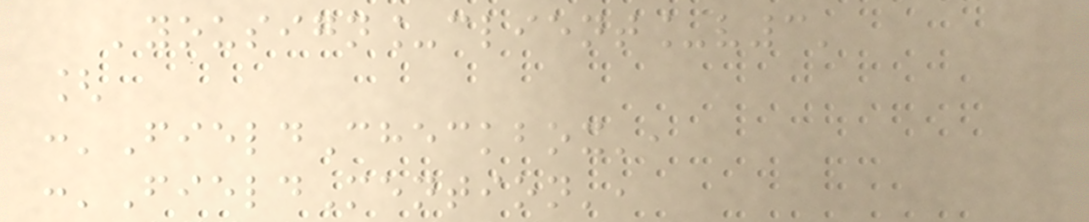'yousign_client_v3'
[
:'FieldCheckbox',
:'FieldMention',
